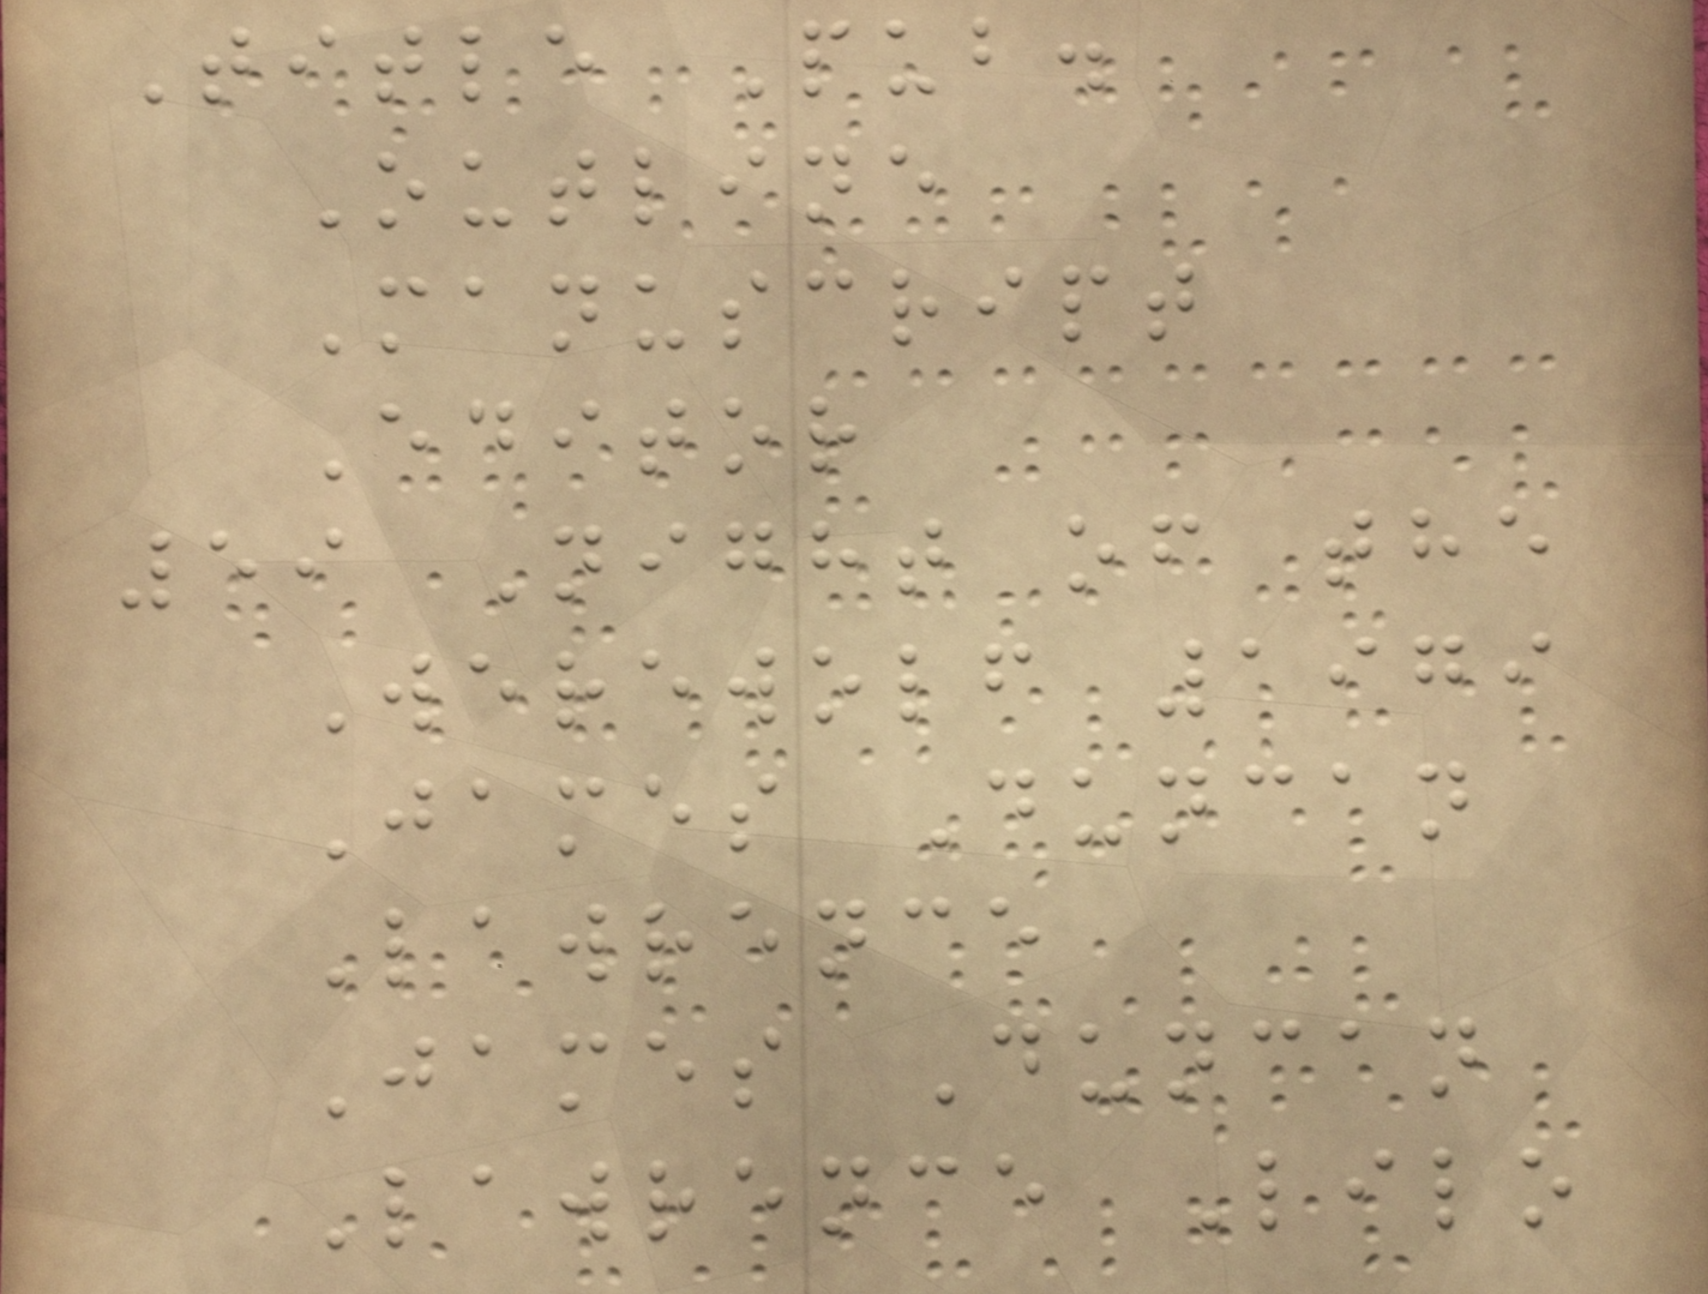Title Pub.
Outline
Manuscript
Editor
59 Night of the
Werewolf 1979
James Duncan
Lawrence
James Duncan
Lawrence Lilo
